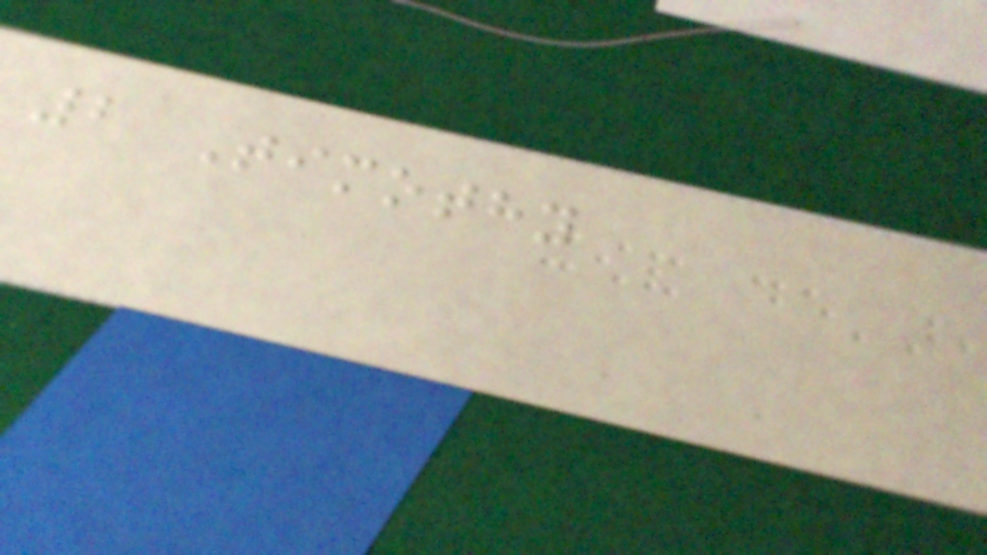2 Timothy
